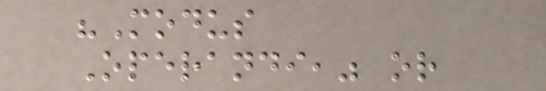"Modus
Operandi," or
